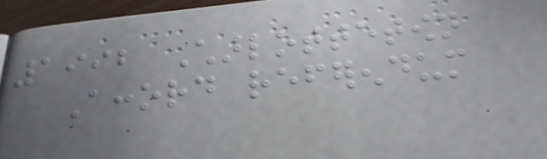1992 Charlottetown
Accord referendum
